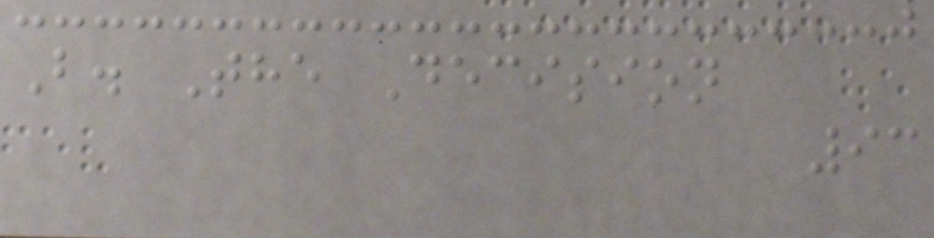B. The Decision
93
